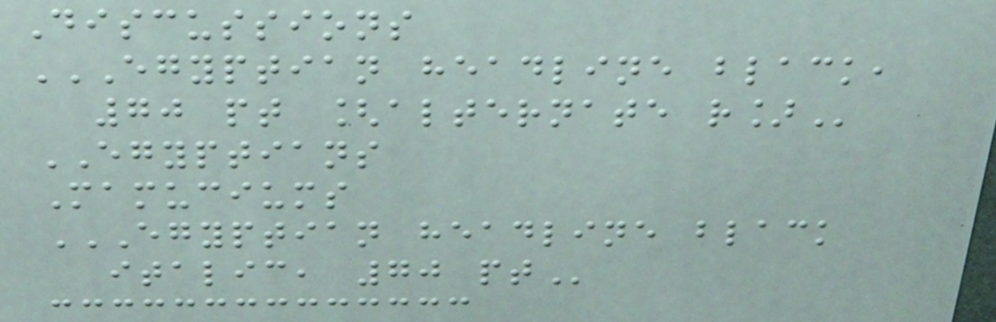Discussions
EGYPTIAN HEADLINE BLACK,
70 PT [ALTERNATE R]
EGYPTIANS
Mamuciums
EGYPTIAN HEADLINE BLACK
ITALIC, 70 PT
